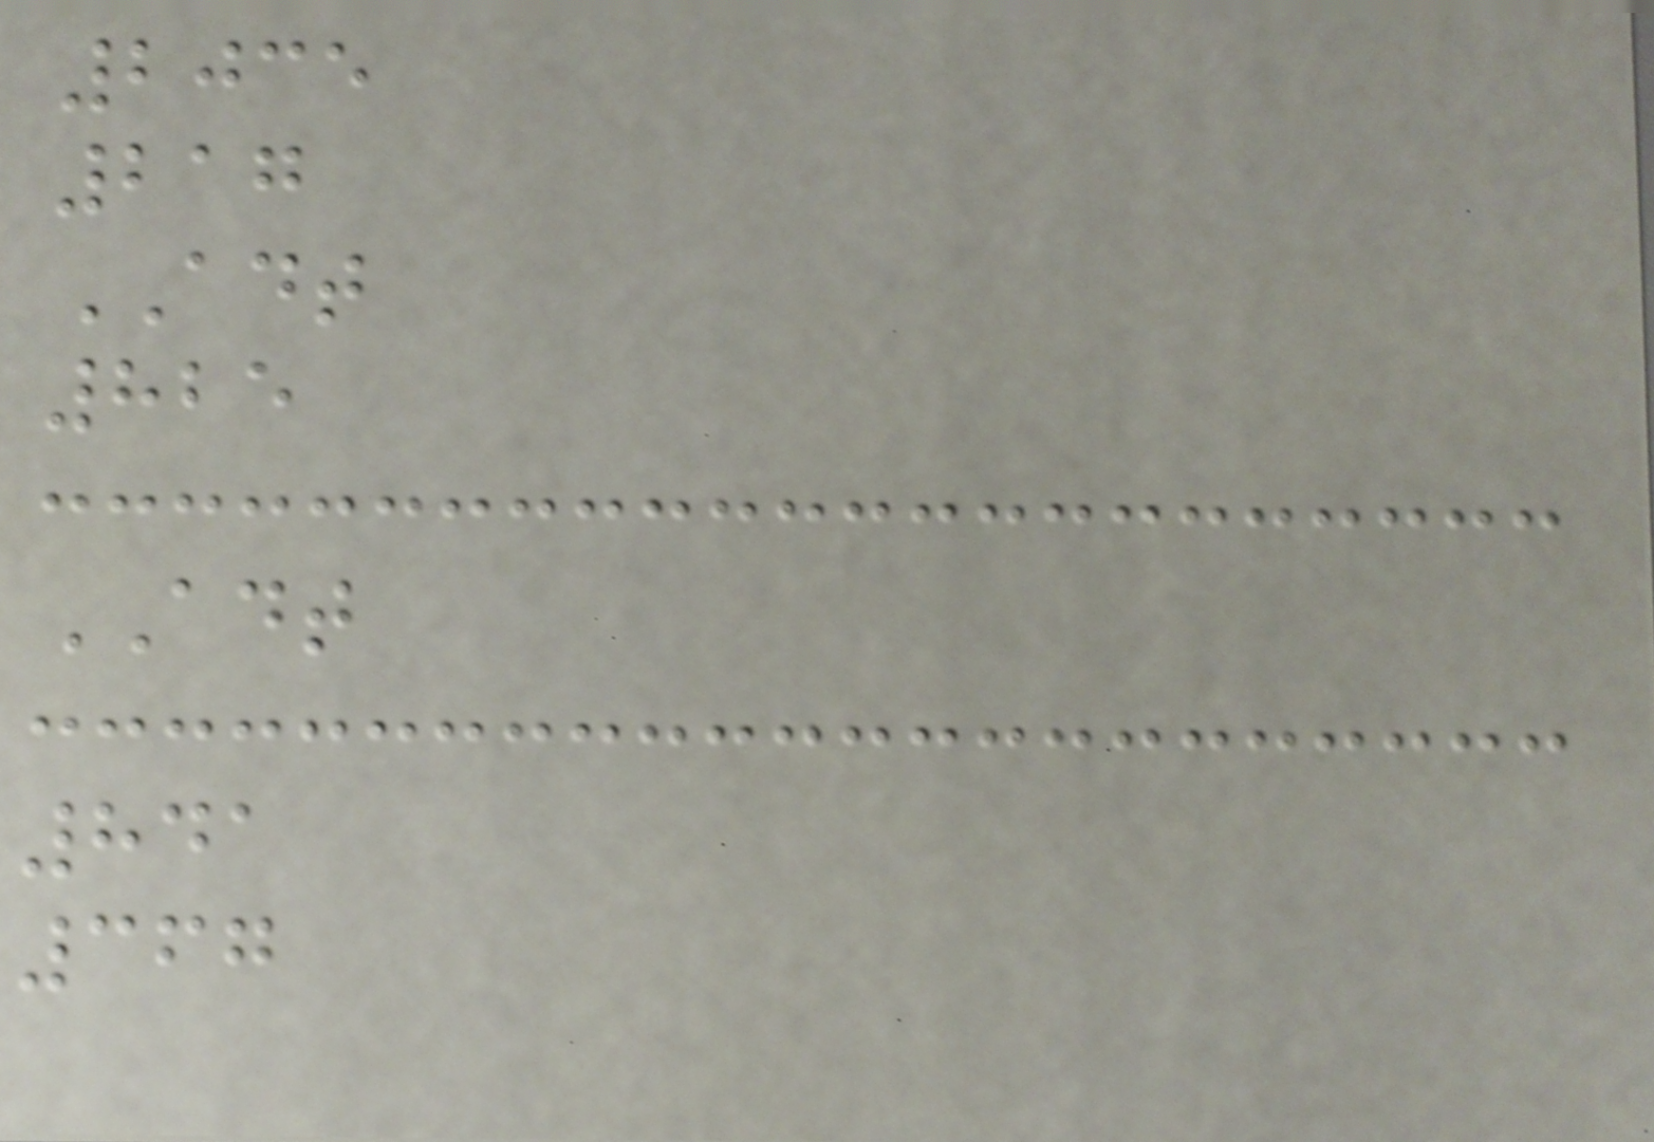2035
217
ADT
825
ADT
841
367
